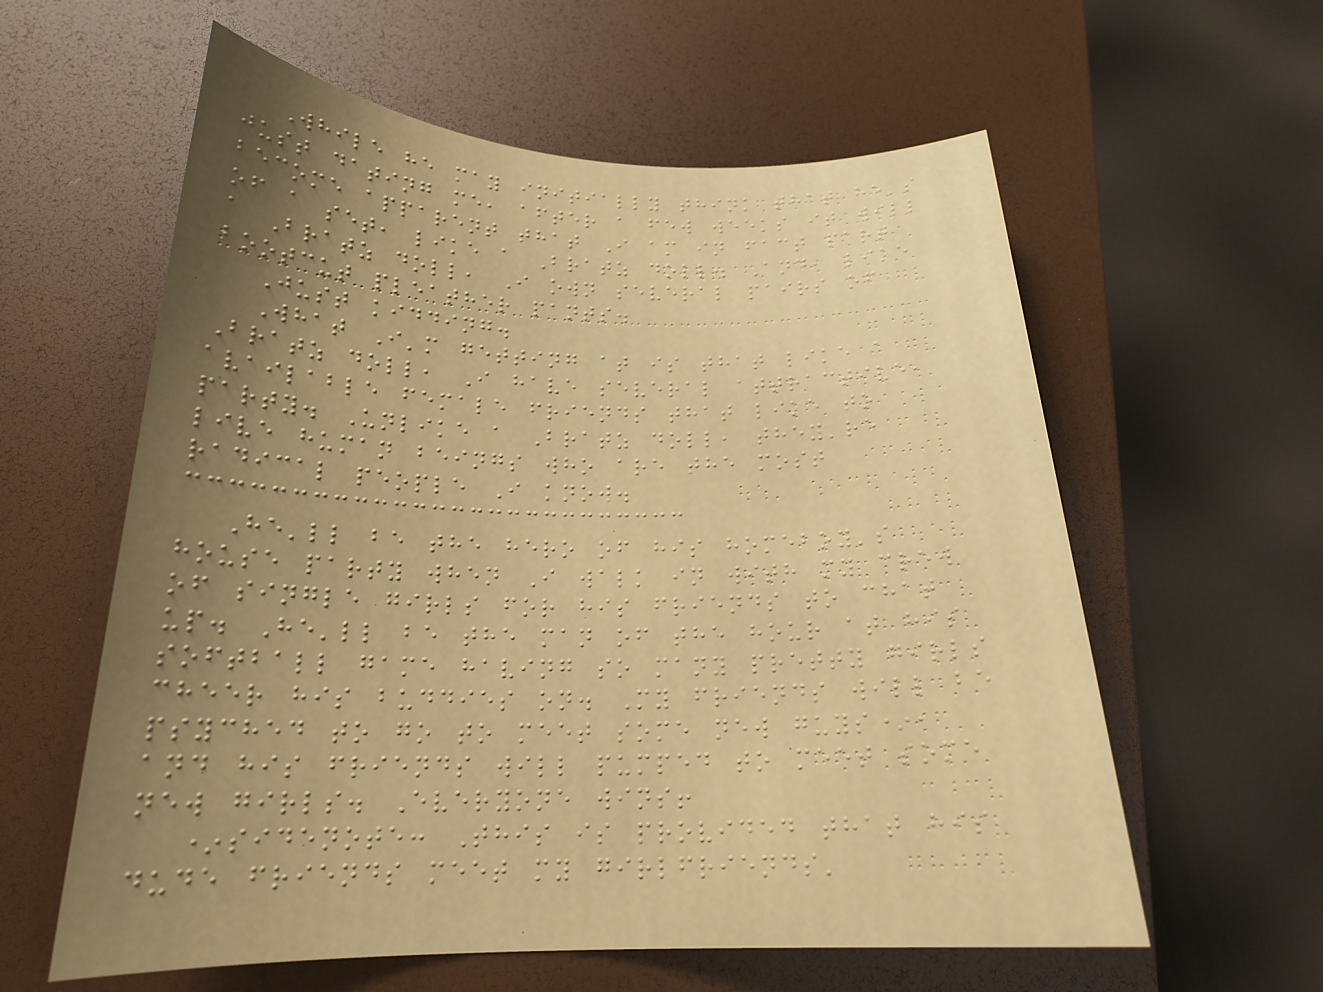While he may initially think that he's
just dating me, after a few weeks it will
become apparent that I am in fact part
of a set, like a Bratz doll. And, like
a Bratz doll, I own several pairs of
bootcut pleather pants.
Just kidding.
What I'm getting at is that like a
Bratz doll, I have several attractive,
available female friends that like to
party. Unlike a Bratz doll, they're
live human beings who are the most
radical people I know.
He'll be the hero of his homeboy's
house party when I walk in with my crew
of single girls for his friends to chat
up. He'll be the man of the hour at his
softball game having so many pretty girls
cheer his buddies on. My friends will be
psyched to go to meet some new guys*,
and his friends will pumped to meet some
new girls. Everyone wins!
*sidenote: This is provided that his
dude friends meet my girlfriends'
